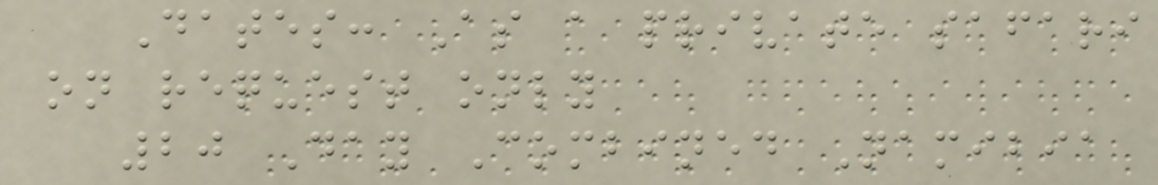Dates: As a private safari
on request only
20 Day Combined Namibia
